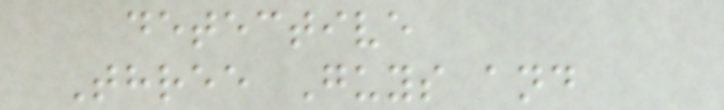detective
Three Guys and
